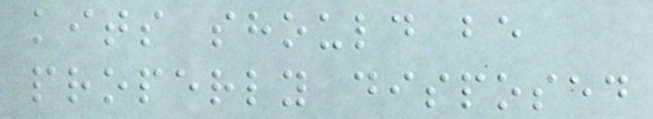kits should be
properly disposed
